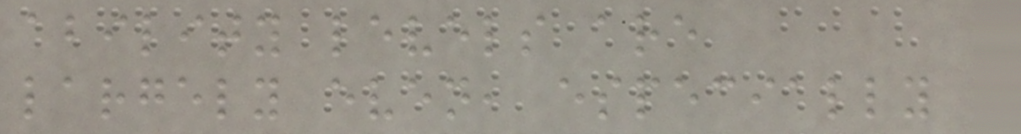ability levels are
largely even, especially
